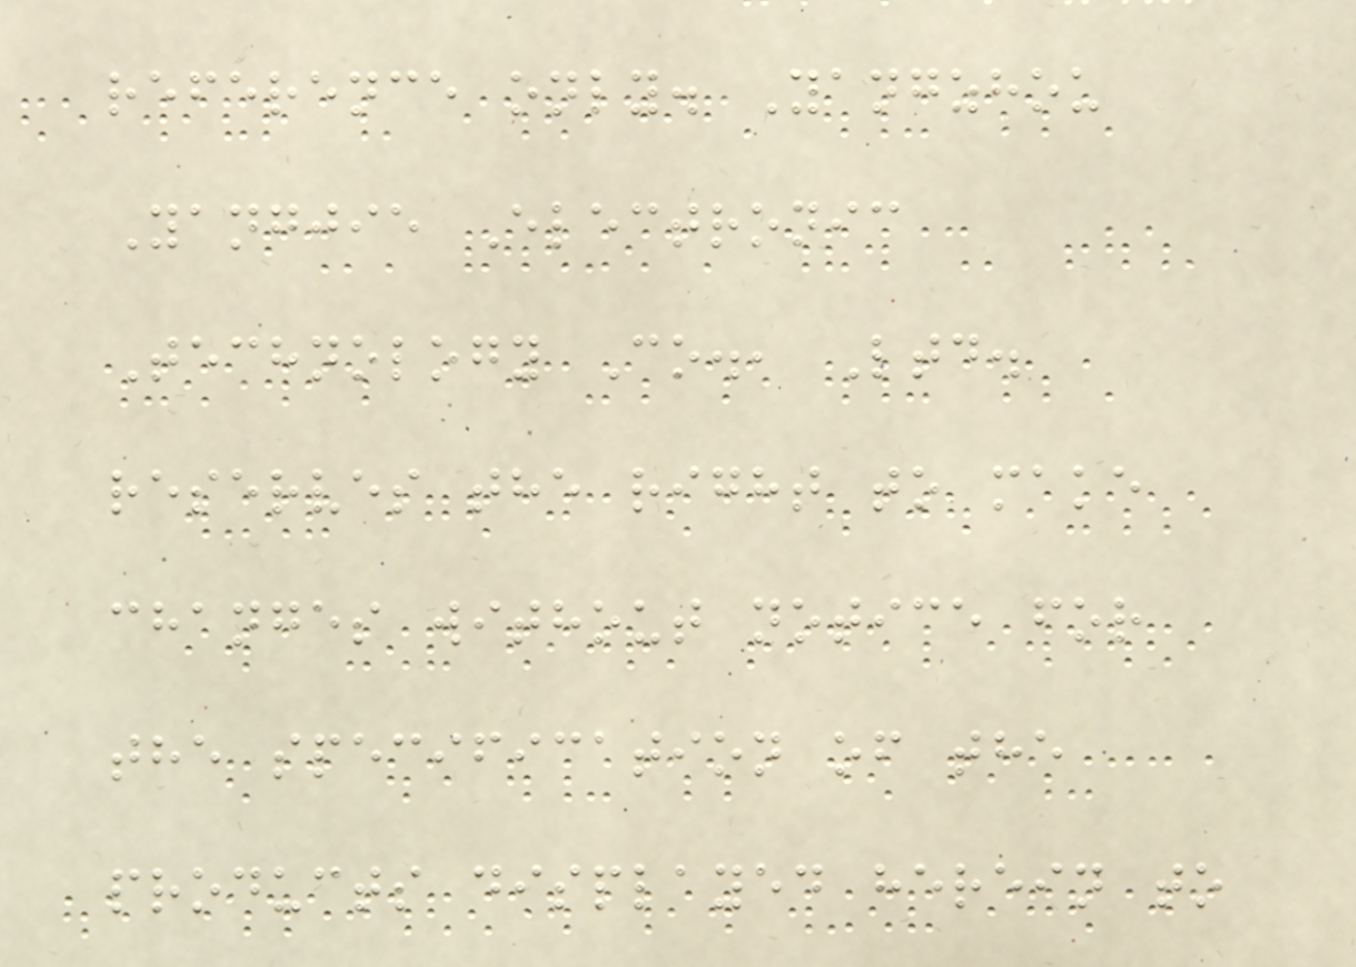reference only. Yangzhou
Yangjie Electronic
Technology Co., Ltd.
reserves the right to make
changes without notice for
the specification of the
products displayed herein to
